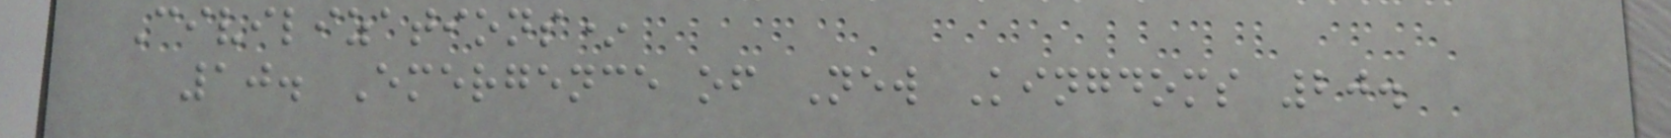Civilizations*
10. Emergence of New Kingdoms 20.
